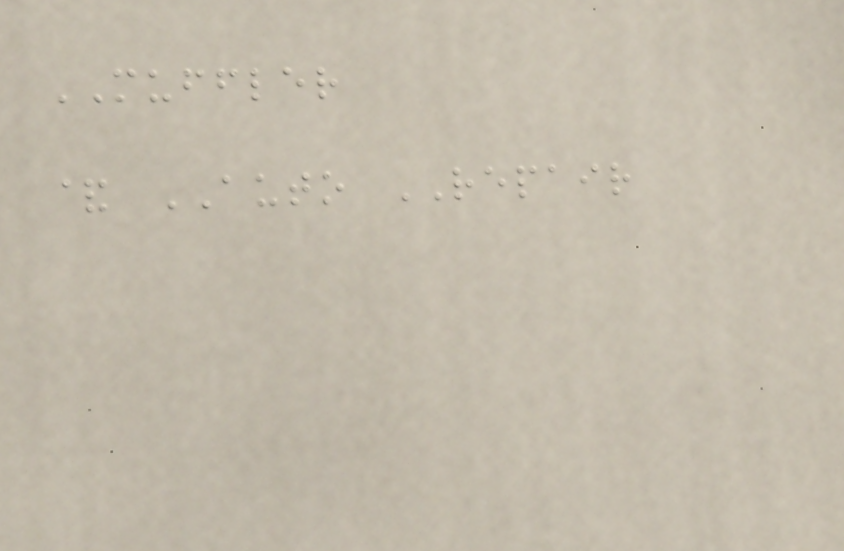MUFFLER
& AUTO REPAIR
